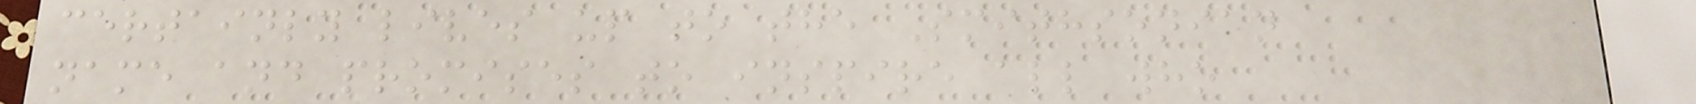certainly lives up to the Smithsonian
name and promises to inspire all who
